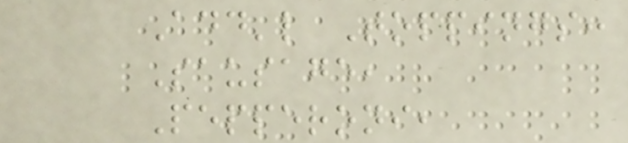Add'l Toppings:
Sausage,
Pepperoni,
